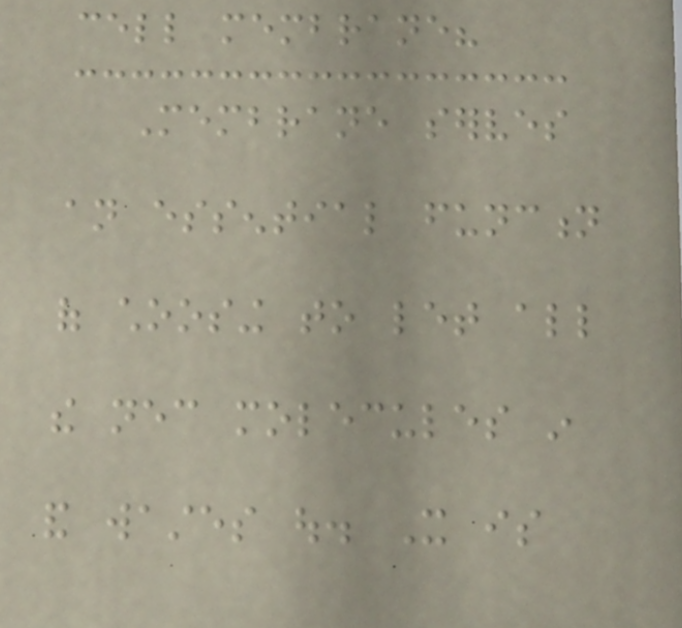cell membrane?
Membrane serves
an essential function
of choosing to let all
the necessary molecules in
and wastes out. It is
